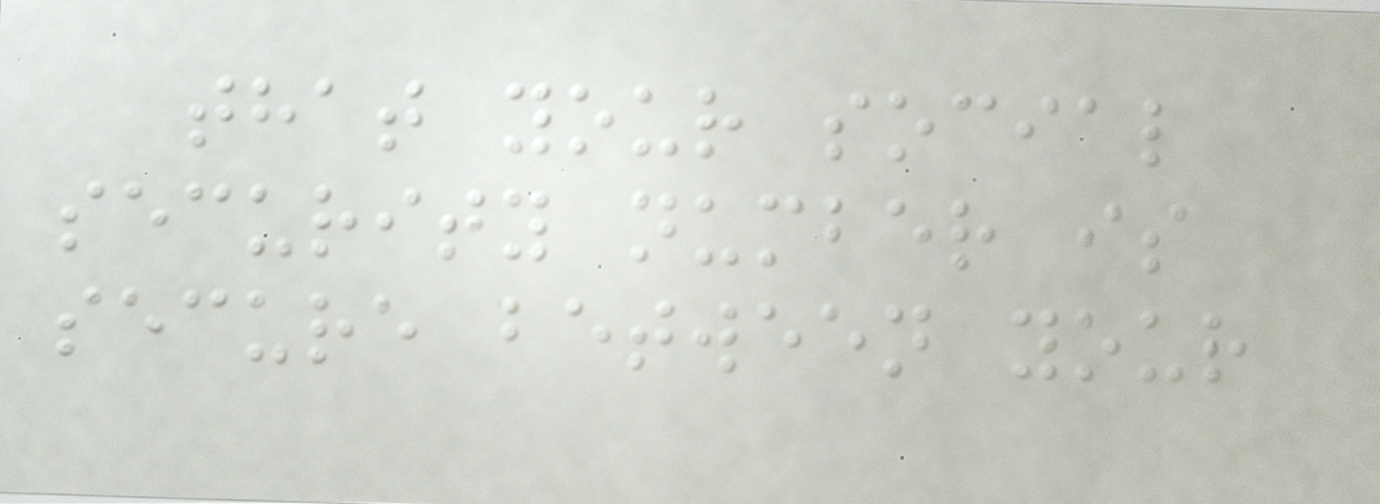that your social
security number is
secure between your
